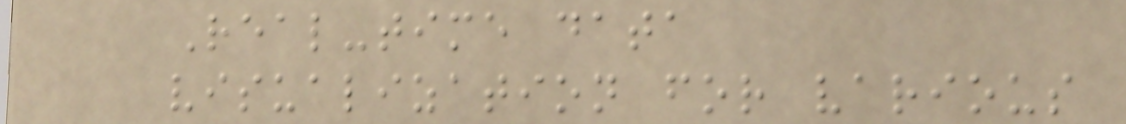Real-time data
visualization for various
